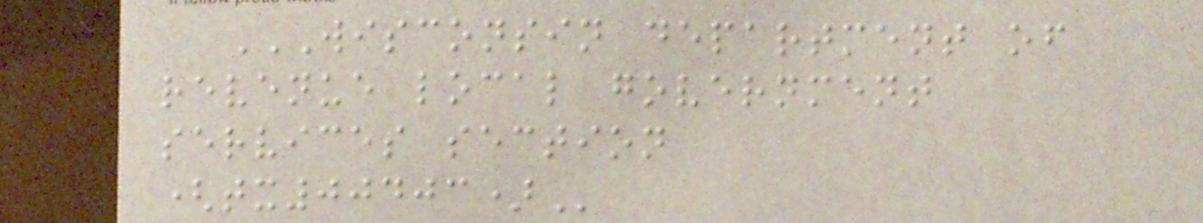WISCONSIN DEPARTMENT OF
REVENUE LOCAL GOVERNMENT
SERVICES SECTION
(TX00403)
